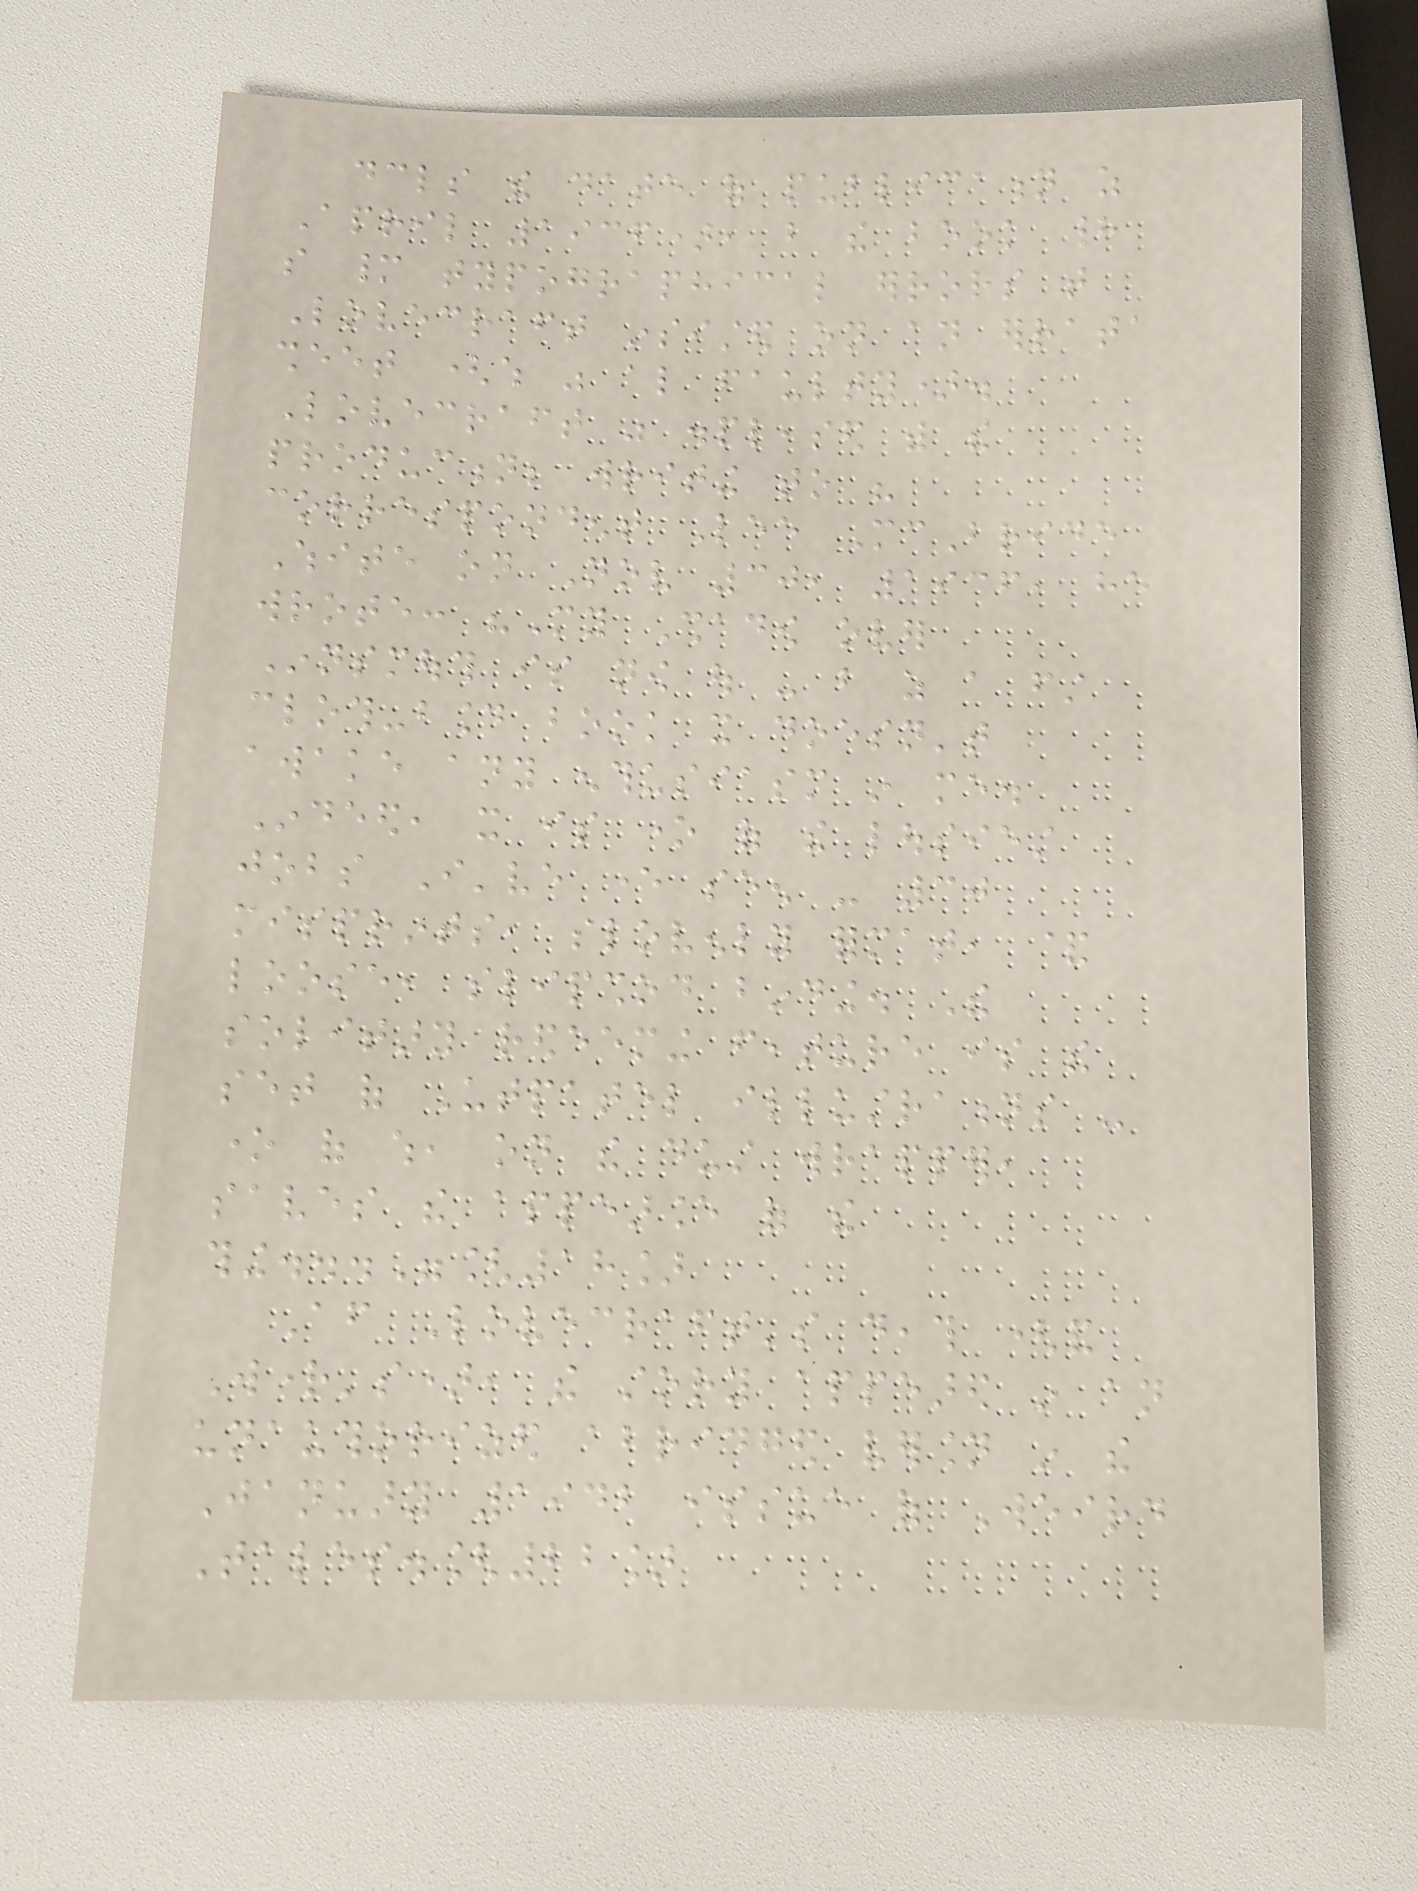declares the date of publication as
April 1936), but the book had
so many typographical errors that
Lovecraft insisted on an errata
sheet (which was also faulty).
Lovecraft was displeased with the
production; writing to his
correspondent Lee McBride
White on Nov 30, 1936, he
wrote: "My Shadow over
Innsmouth is now out - but as a first
cloth-bound book it doesn't
awake any enthusiasm in me.
Indeed, it is one of the lousiest
jobs I've ever seen - 30
misprints, slovenly format, &
loose, slipshod binding. The
solitary redeeming feature is the
set of Utpatel illustrations -
one of which, on the dust wrapper,
saves the appearance of the
thing..."[18]
After Lovecraft's death (and
Wright's), the story appeared in an
unauthorized abridged version in the
January 1942 issue of Weird
Tales.[22]
